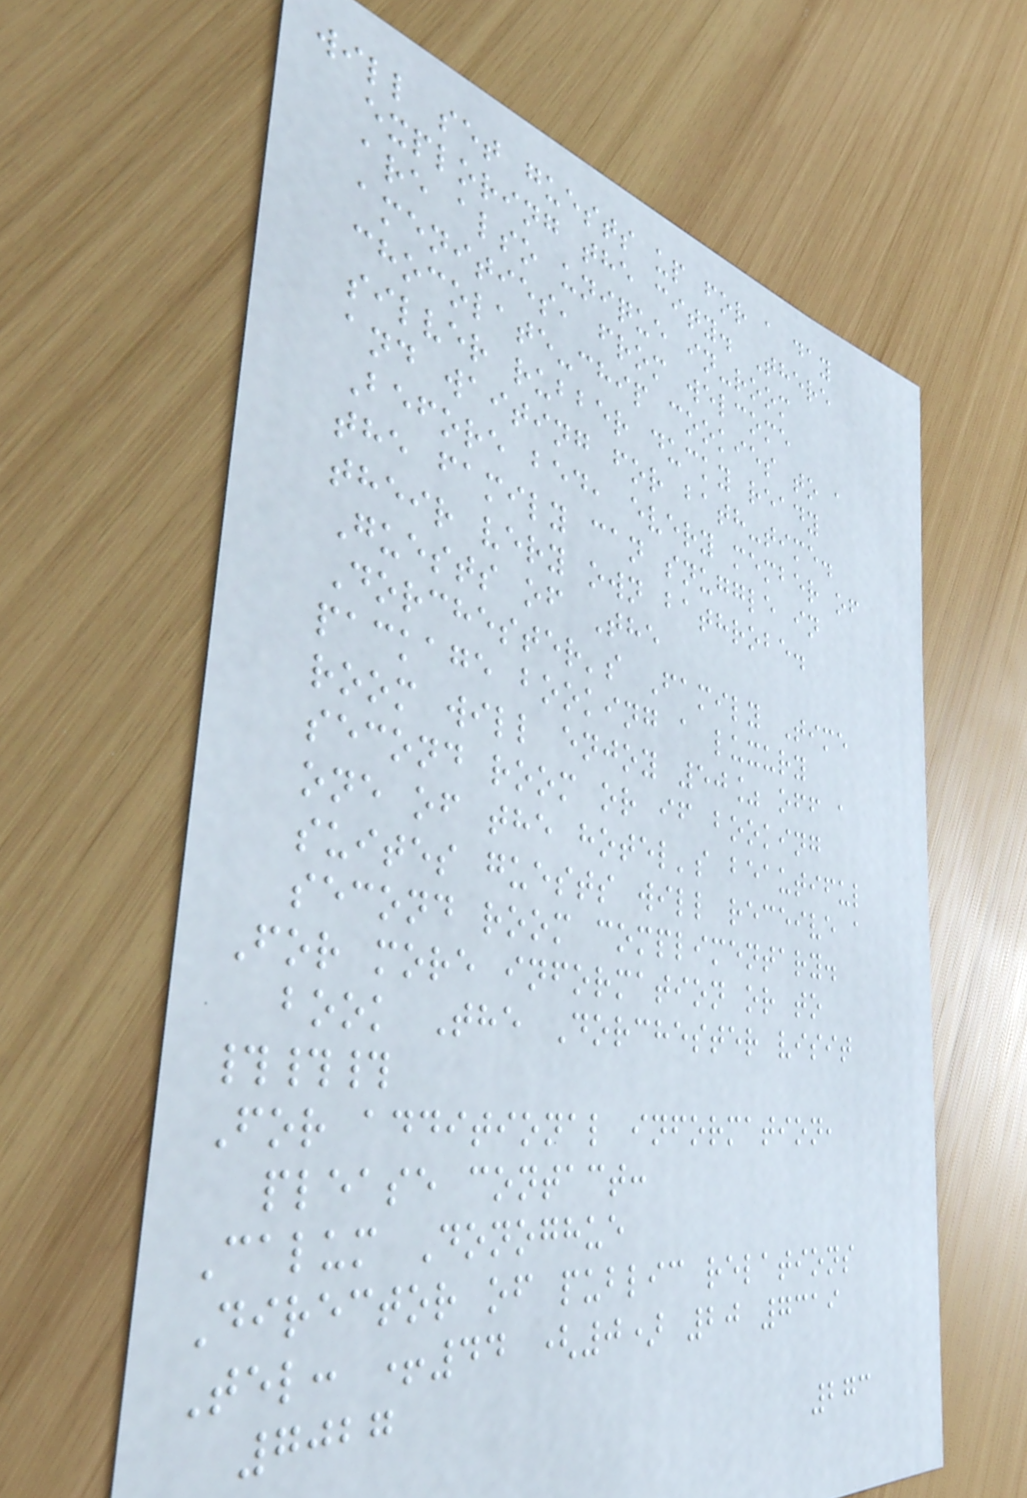will set guests up for a day
exploring the city. There
are also unique in-room
amenities, from welcome
chocolate-chip cookies to a
silver rubber ducky ready
and waiting for bath-time.
Before bed, every member of
the family can snuggle in
their very own bathrobe.
Guests of The
Dorchester's Family Time
package booking a luxury
room will enjoy 50% off a
second room or if booking
one of the hotel's beautiful
suites guests will receive a
second room complimentary.
For more information or to
book The Dorchester visit
###
For additional information,
please contact:
Calum Donoghue
Director of public relations
Tel: +44 (0) 20 7319
7027
273
